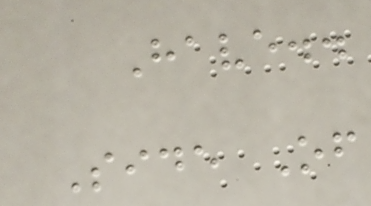Have..
Side Of
